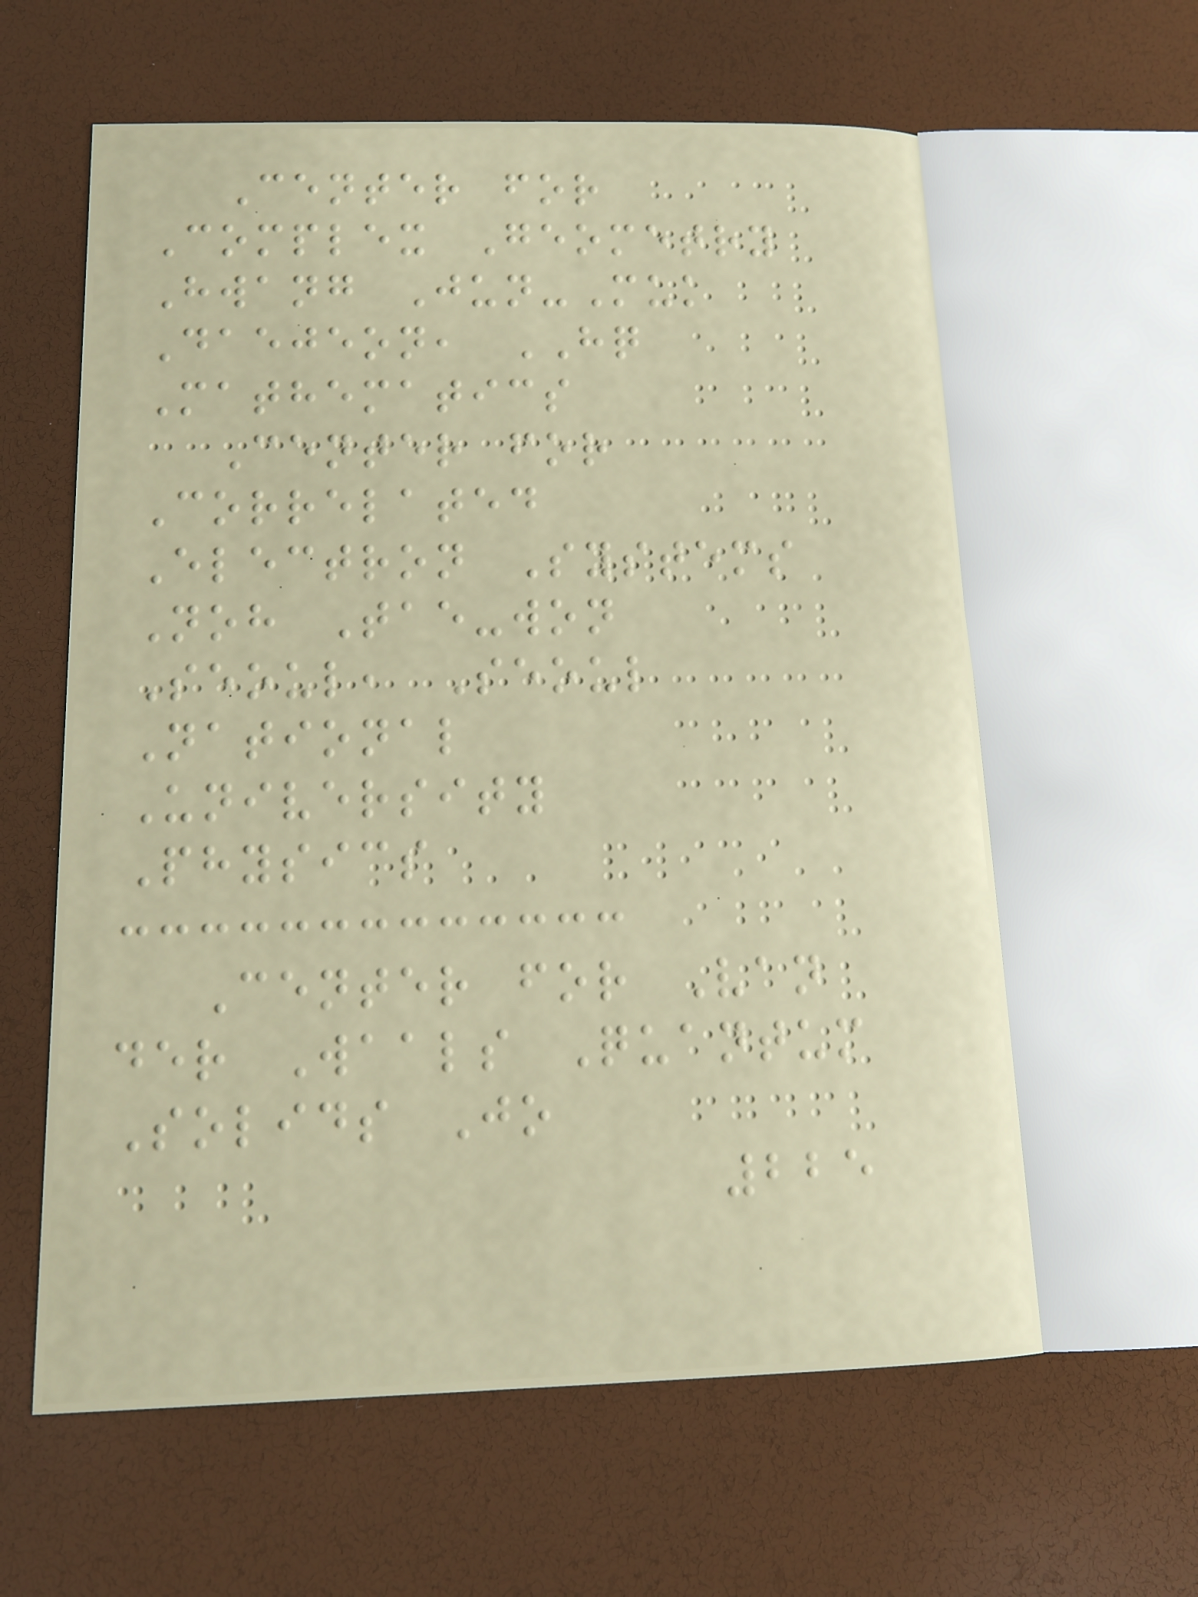Center for
Complex Geometry
Hwang Jun-Muk
Daejeon, HQ
Mathematics
Center for
Correlated
Electron Systems
Noh Tae-won
Seoul, Seoul
National
University
Physics
Center for Van
der Waals Quantum
Solids Jo
225
